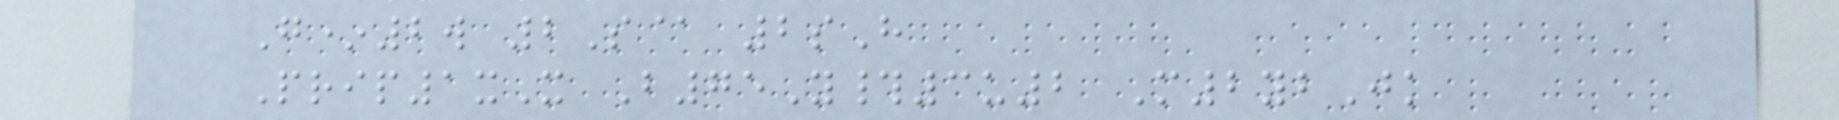G*2w 2S@ 2sH
Prip1xX B75Y#3u2 M2ybJk
